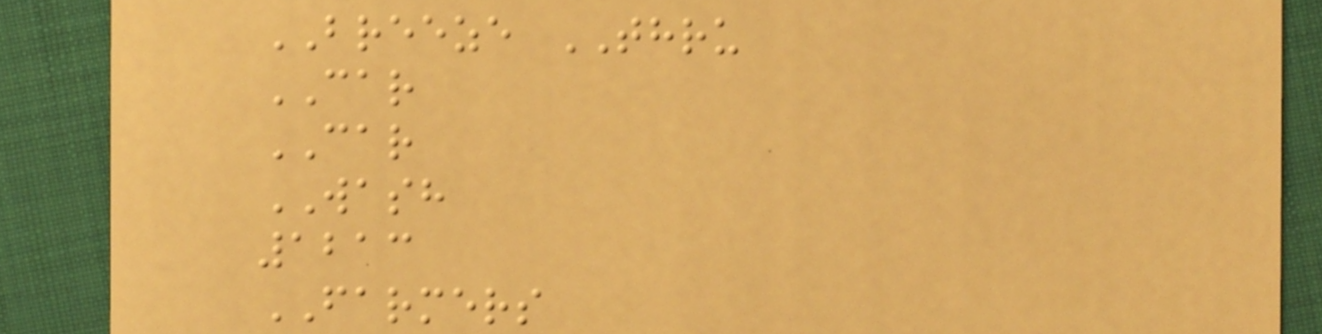BREEZE THRU
CAR
CAR
WASH
1213
FARMERS
